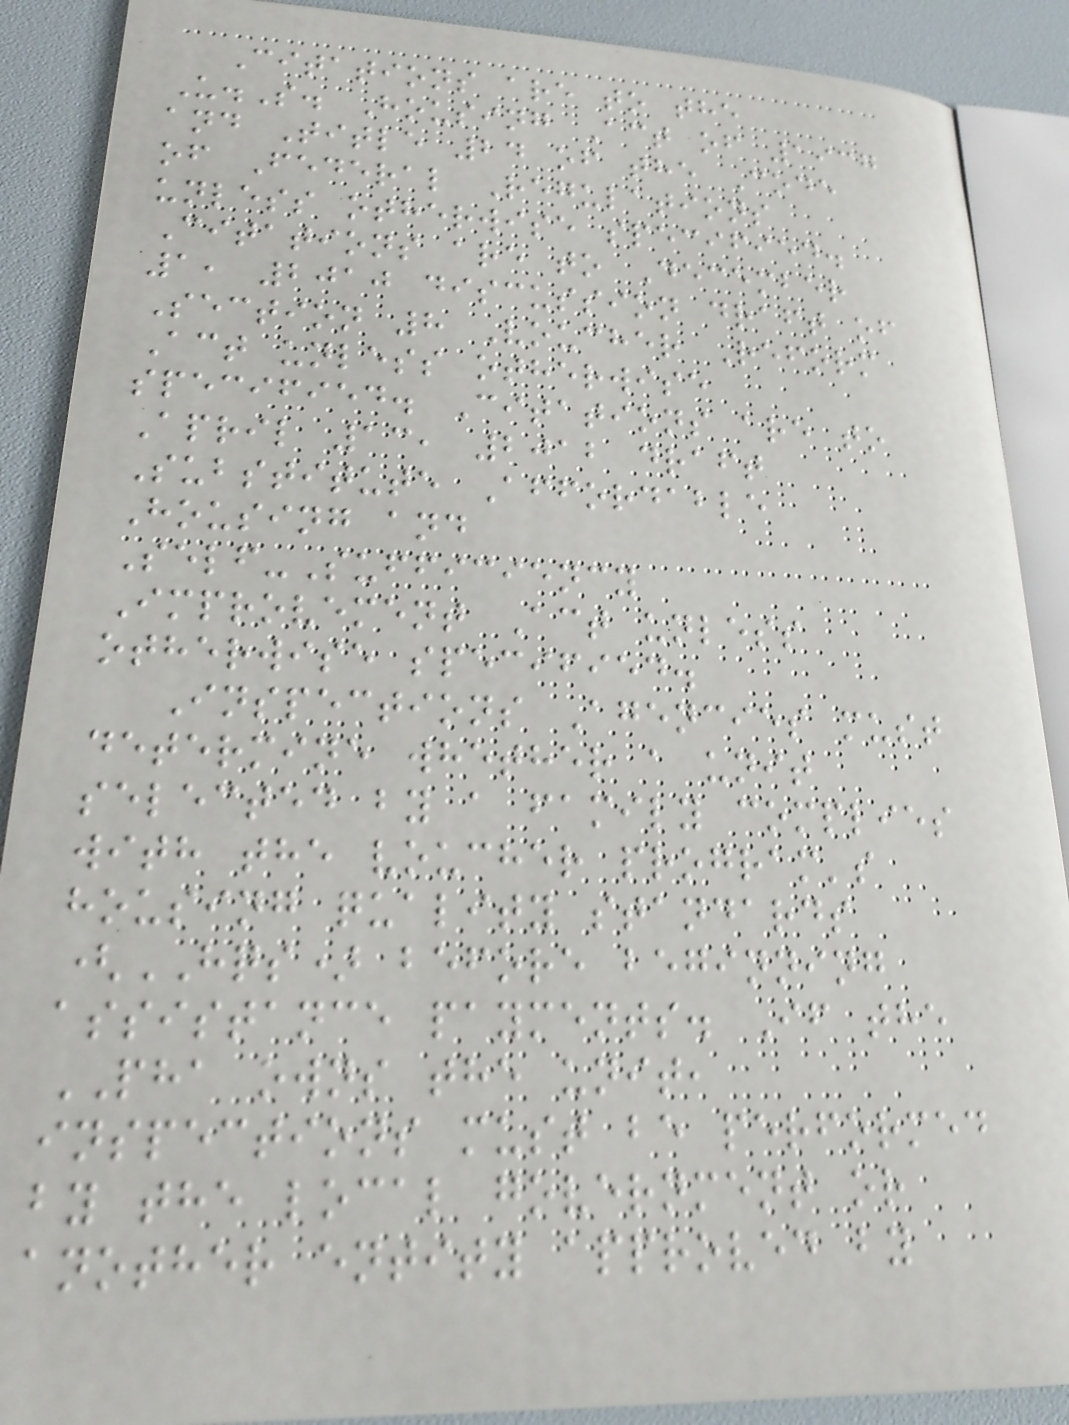Citations are to the
U.S. Housing Act of 1937
and Title 24 of the Code
of Federal Regulations
unless otherwise specified.
Citations are to December
1, 2010 discussion draft of
Section 8 Voucher Reform
Act unless otherwise
specified. Citations are to
April 13, 2012 draft
Substitute Affordable
Housing and
Self-Sufficiency
Improvement Act unless
otherwise specified.
Inspections Agencies must
determine whether a unit
selected by a family complies
with the voucher program's
housing quality standards
(HQS) before beginning
assistance payments. If the
PHA owns the unit,
inspections must be performed
by the local government or
another entity approved by
